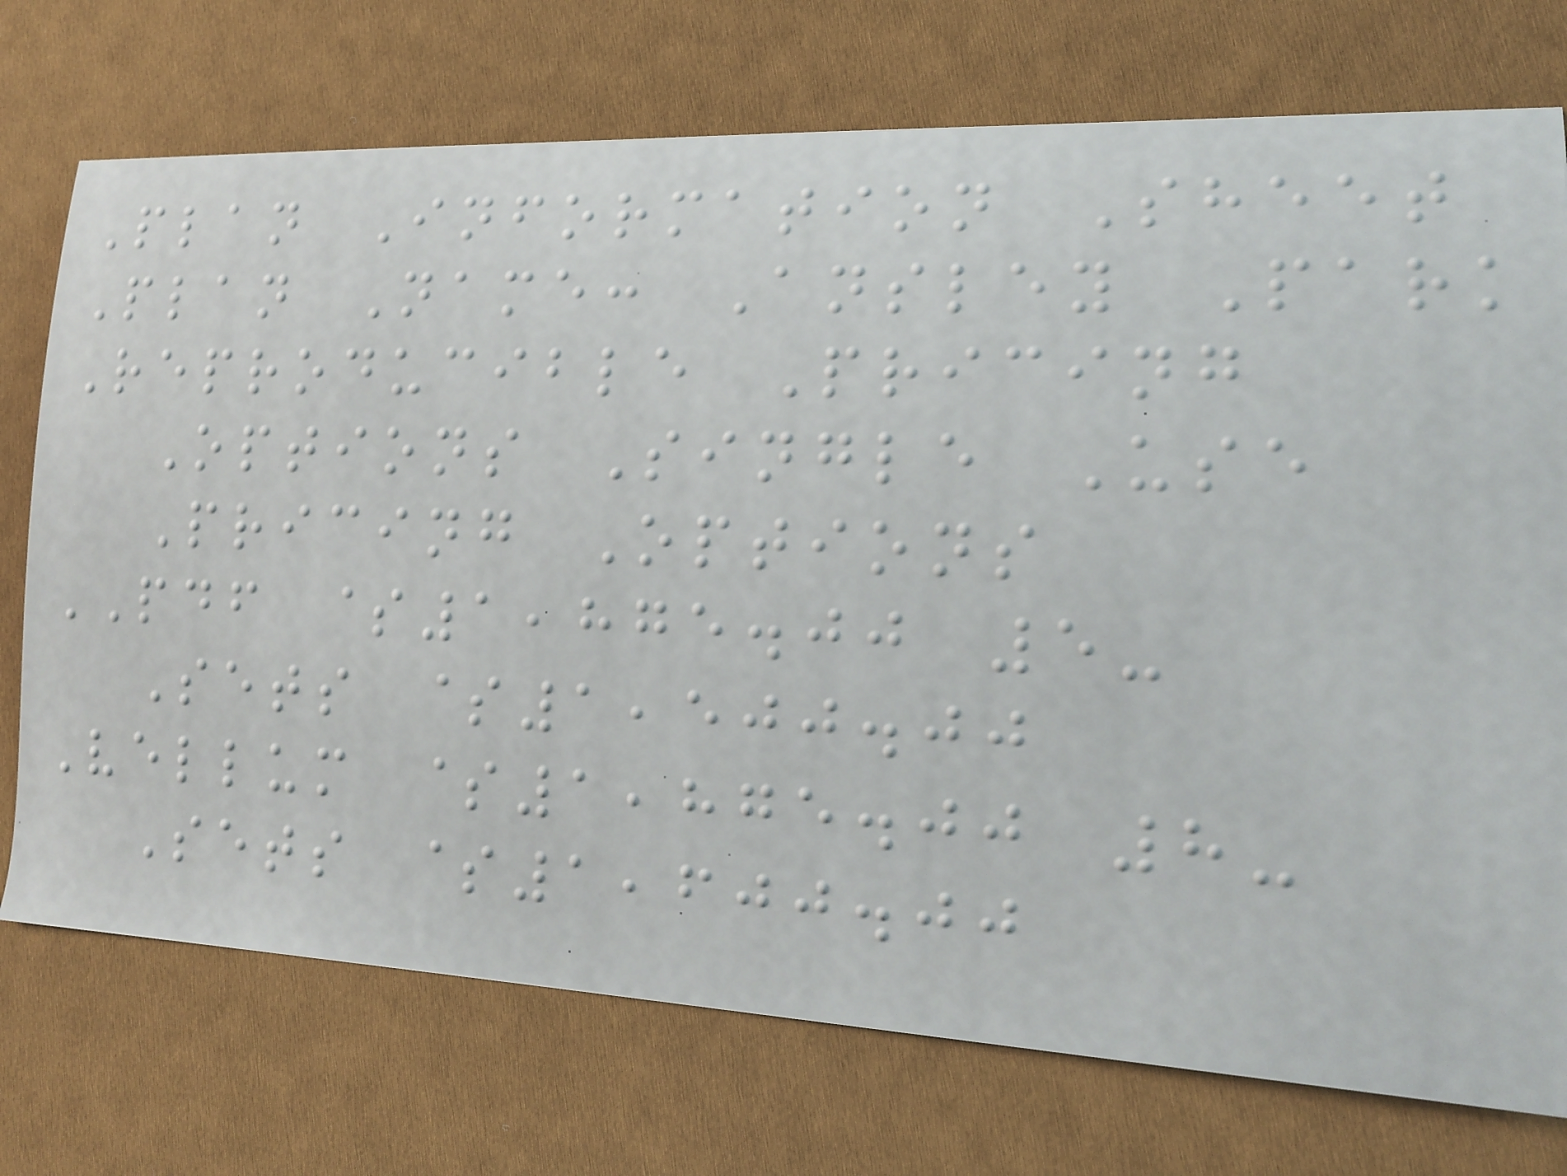Plan Information Sheet
Plan Name: Ansley Park
Reproducible Pricing
Options Single Use
Pricing Options
PDF $1,875.00 5-
Sets $1,500.00
Vellum $1,875.00 8-
Sets $1,600.00
